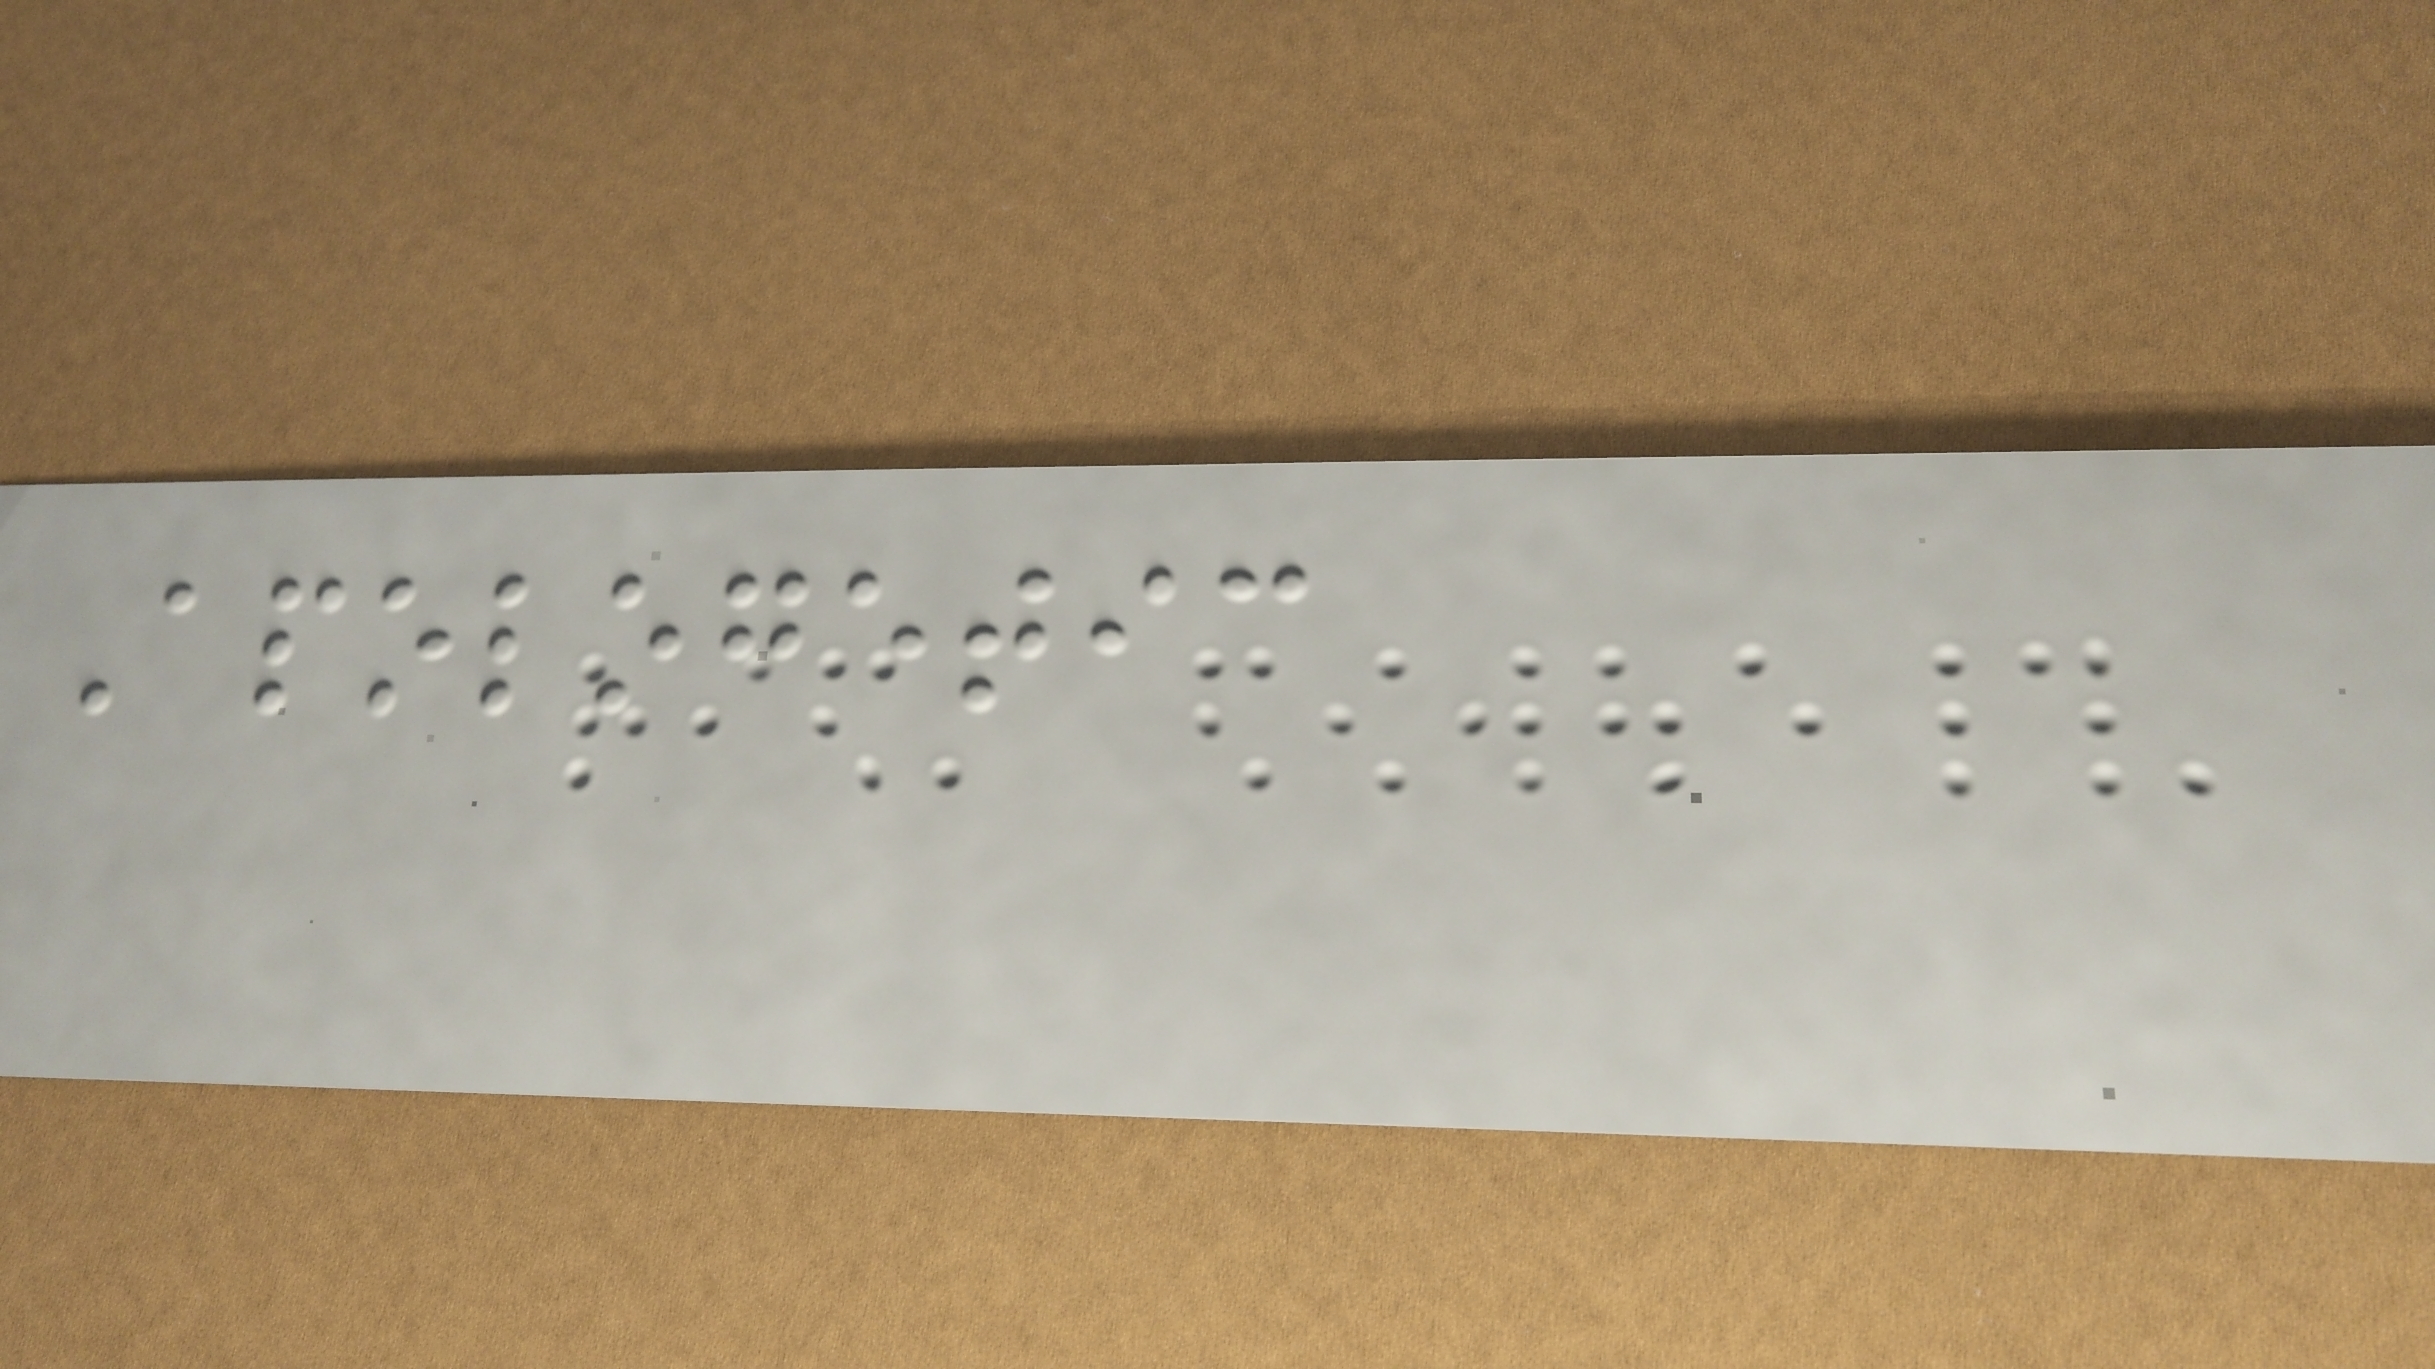Apologetic
